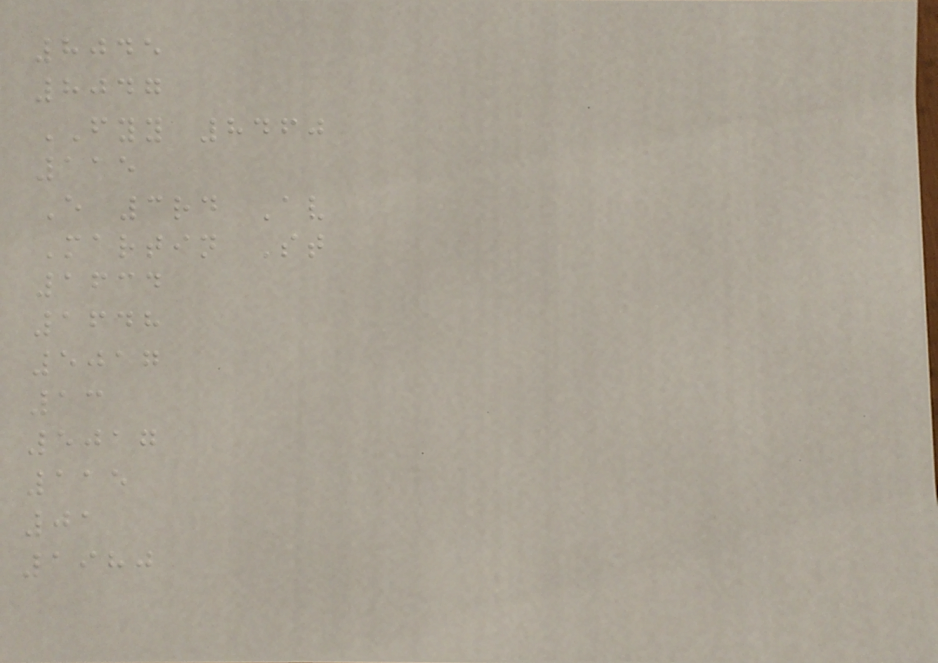8045
8047
FYY 8460
115
E 3rd Av
Martin St
1634
1648
5017
13
5017
115
01
1980
